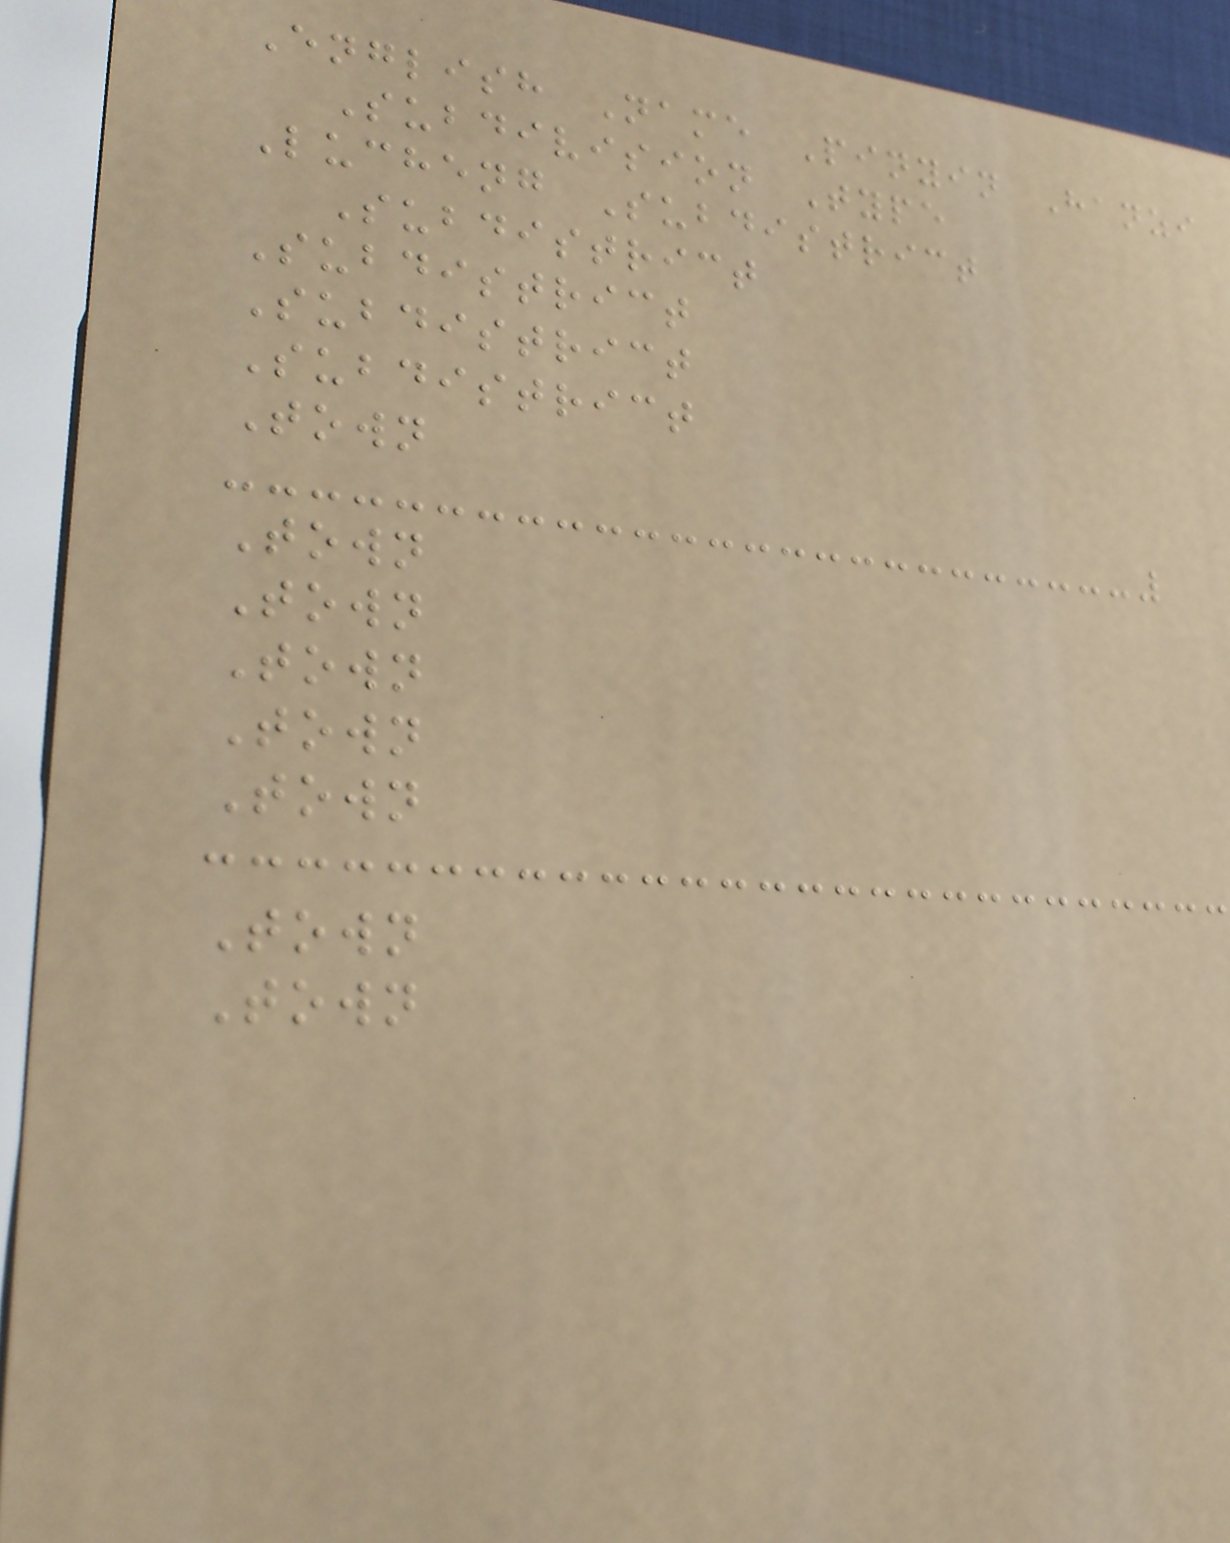English Name Pinyin Hanzi
Subdivision Type
Lucheng Subdistrict
Subdistrict
Subdistrict
Subdistrict
Subdistrict
Town
Town
Town
Town
Town
Town
Town
Town
